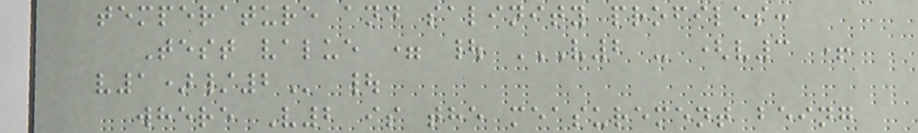temperature and salinity profiles:
Test value = | V2 - (V3 +
V1)/2 |
where V2 is the measurement being
